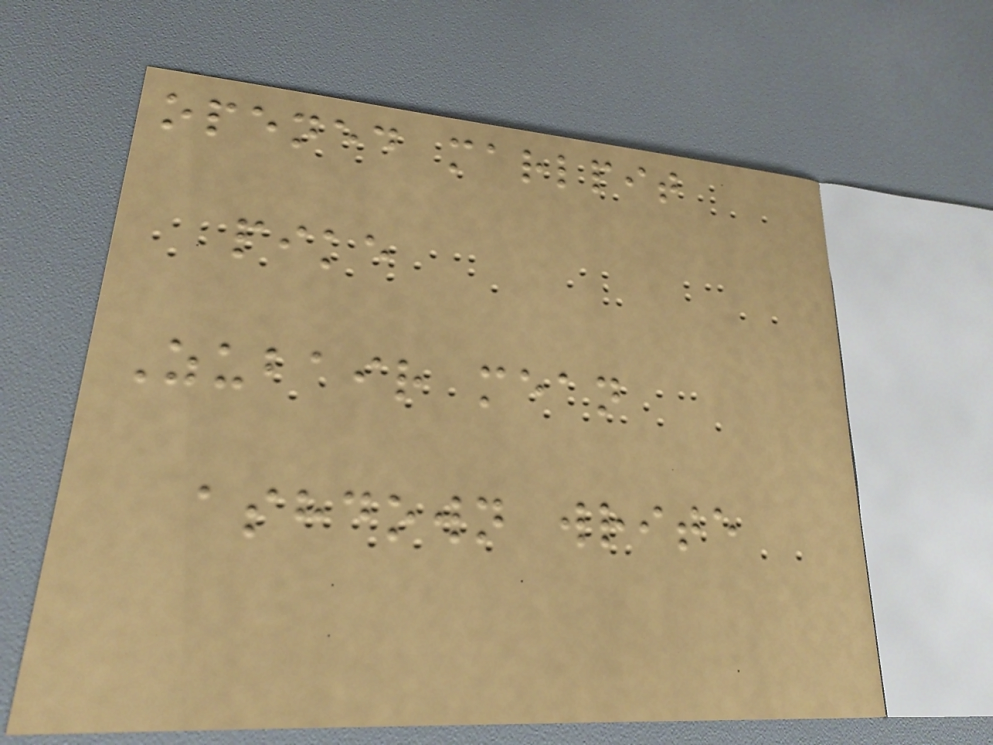opened marlpit
pike
Zubair mean
ashdown write
